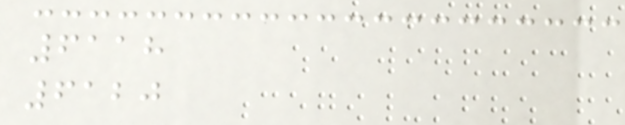6118
6120
